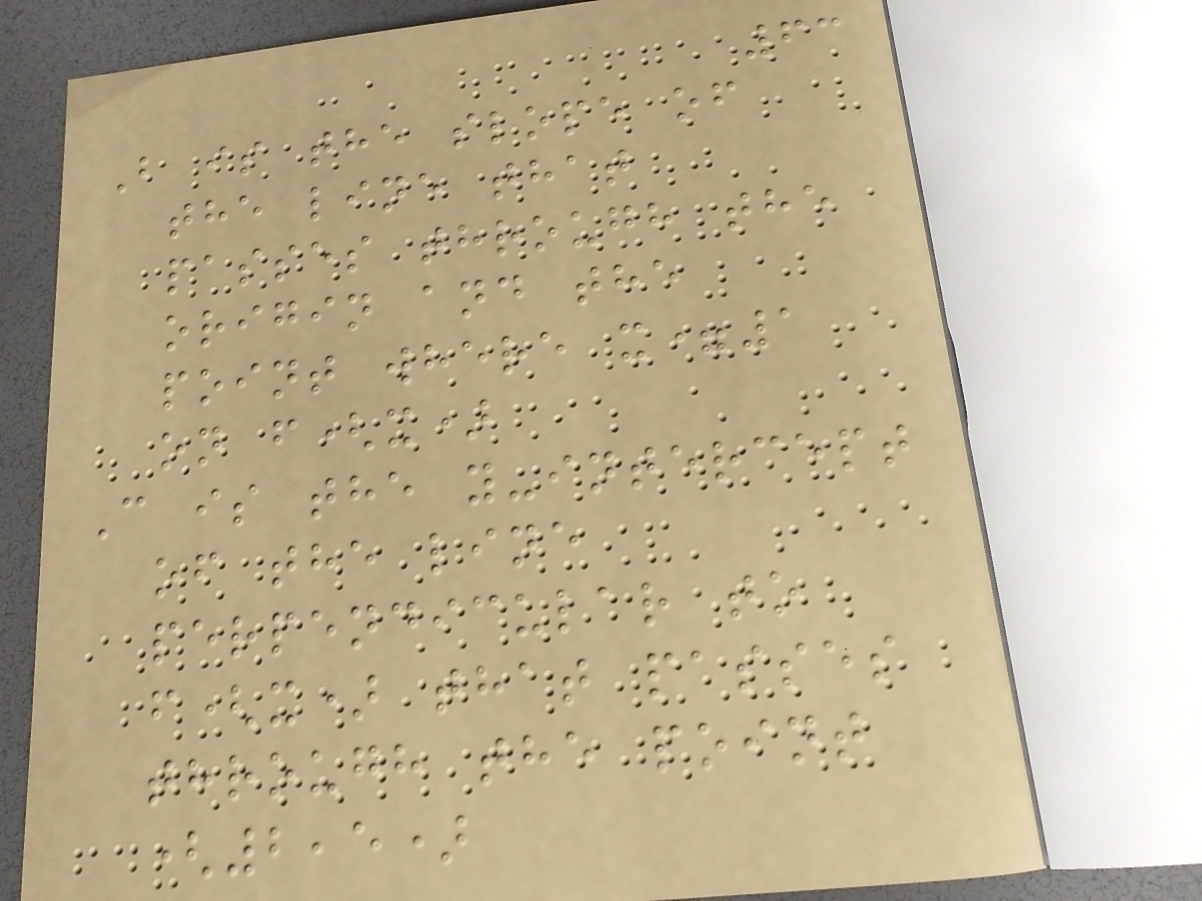63
B is the slope of
the line that
passes through the
origin and the
point where x=1
on f(x)
C is the y-intercept
of the line
perpendicular to
f(x) that passes
through the point
(2,5)
